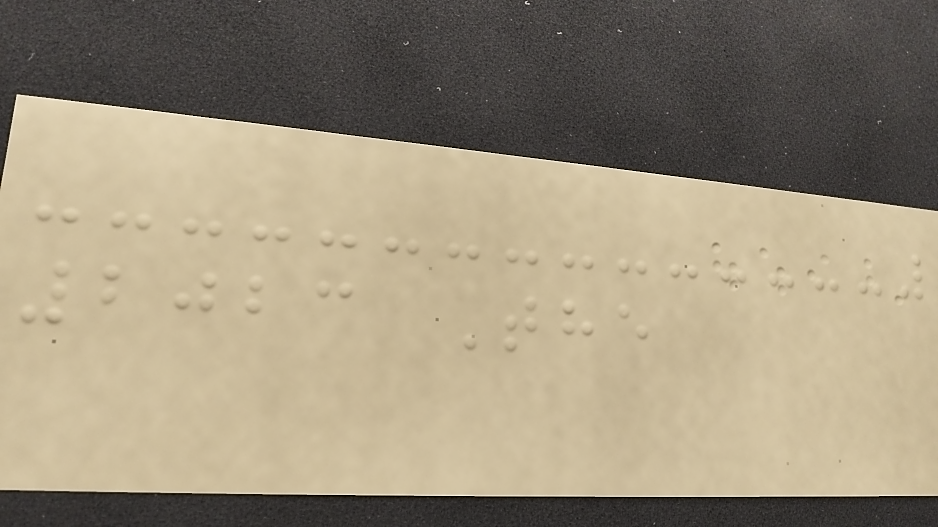2023 The
